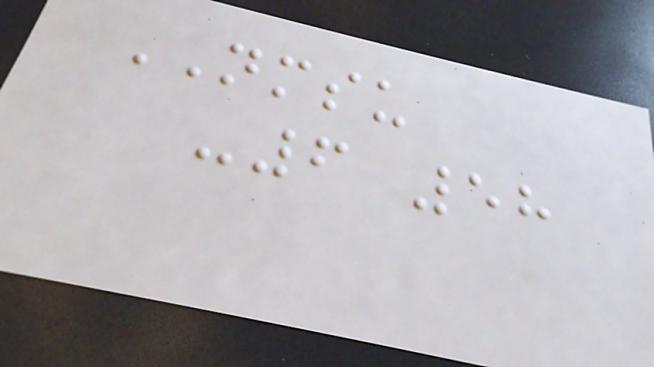NMSU
-6 58
